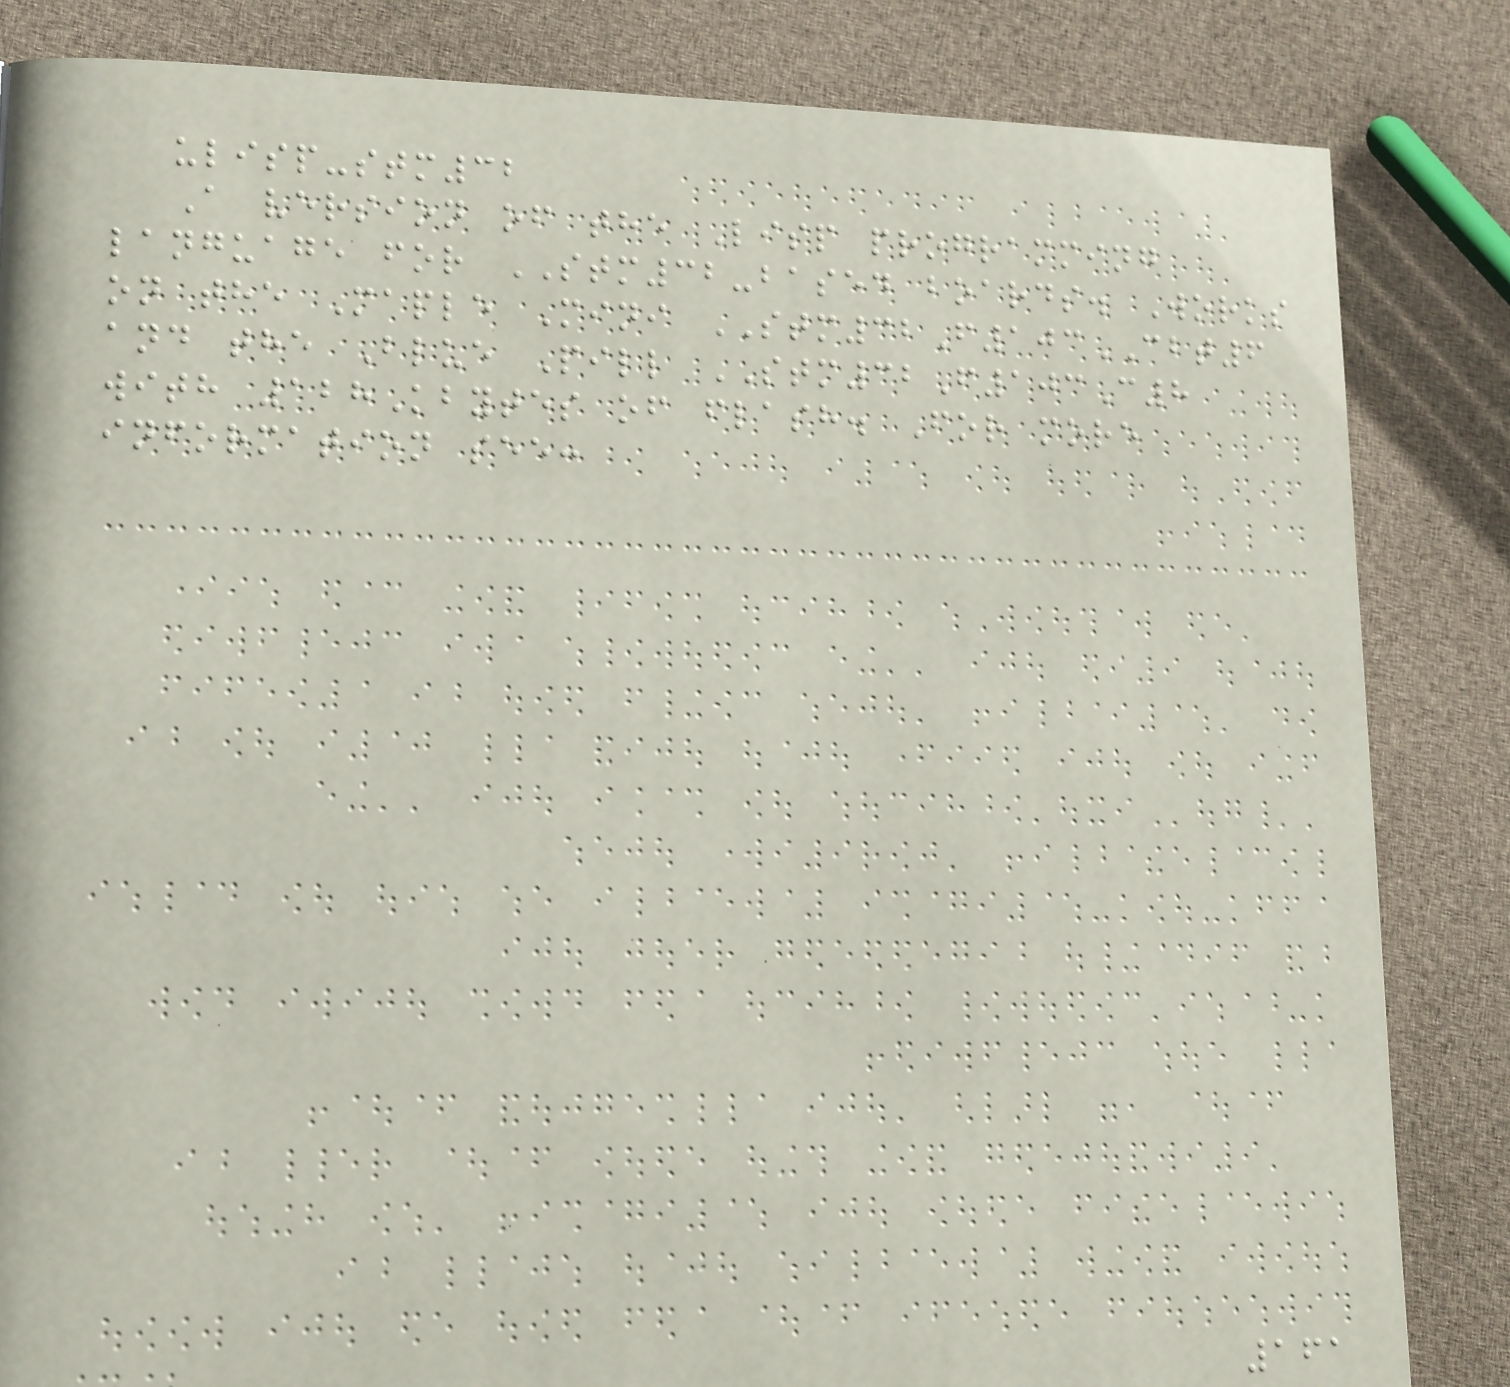ulisp-stm32
A version of the Lisp programming
language for STM32-based boards. Works
on the Maple Mini STM32F103CBT6
and the Blue Pill STM32F103C8
with 128Kbytes of flash. For more
information see:
161
